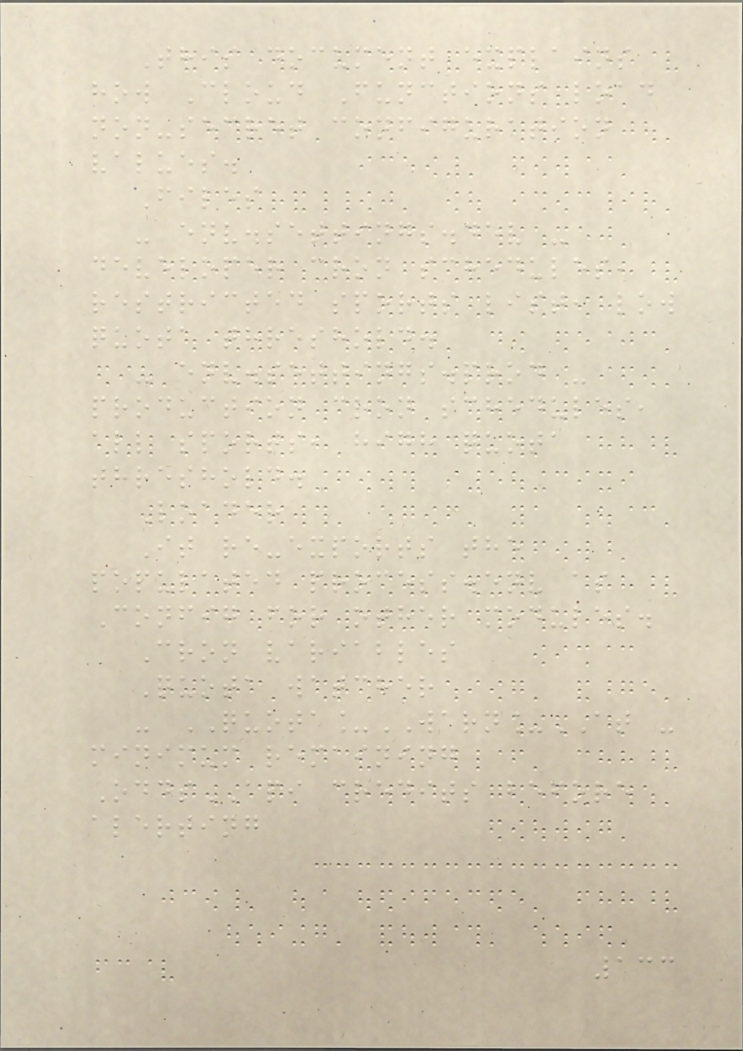This document explains
how Cloud Functions load
non-secret configuration
values.
Files
- env.settings.dev -
developer cron schedules,
restricted sports list, low
quota threshold.
- env.settings.prod -
production cron schedules,
all sports, high quota
threshold.
Loader
It re-exports the
populated process.env as
Config for other modules.
Cron variables
Quota watcher
- QUOTA_WARN_AT -
minimum remaining
OddsAPI credits before
alerting
133
